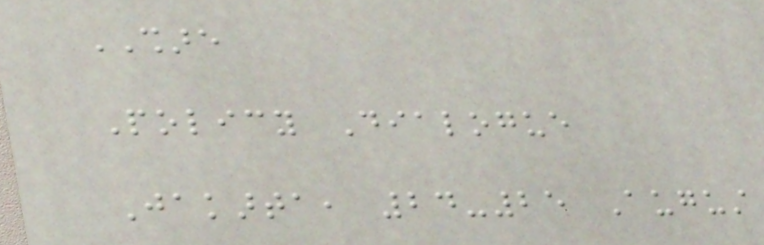SHARE
Policy Dialogue
Jakarta, 24-25 August
